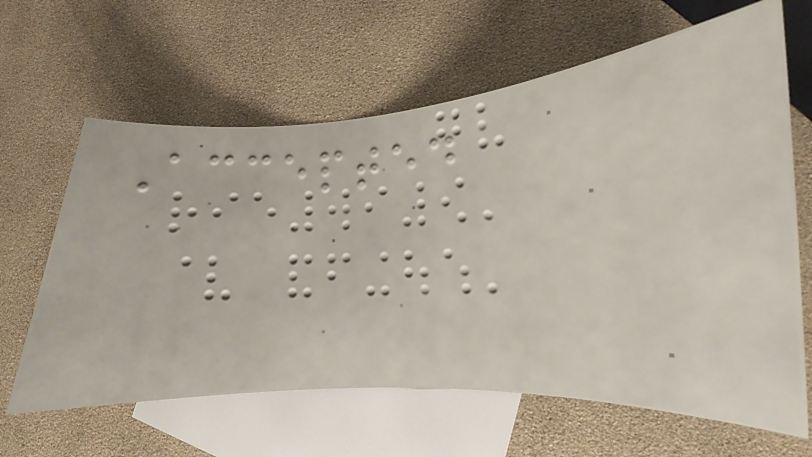Accepted
